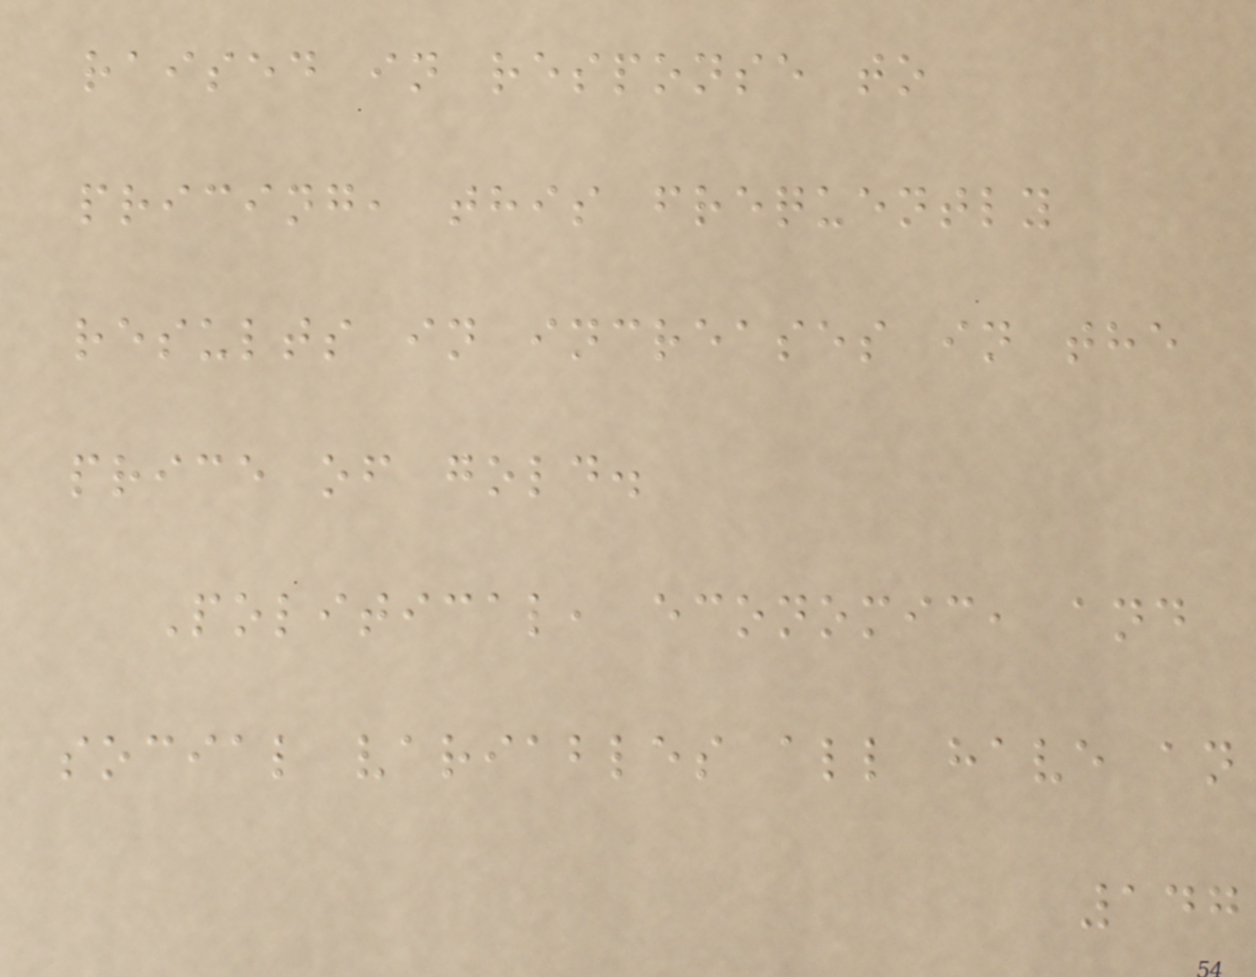raised in response to
pricing, this frequently
results in increases in the
price of gold.
Political, economic, and
social variables all have an
147
